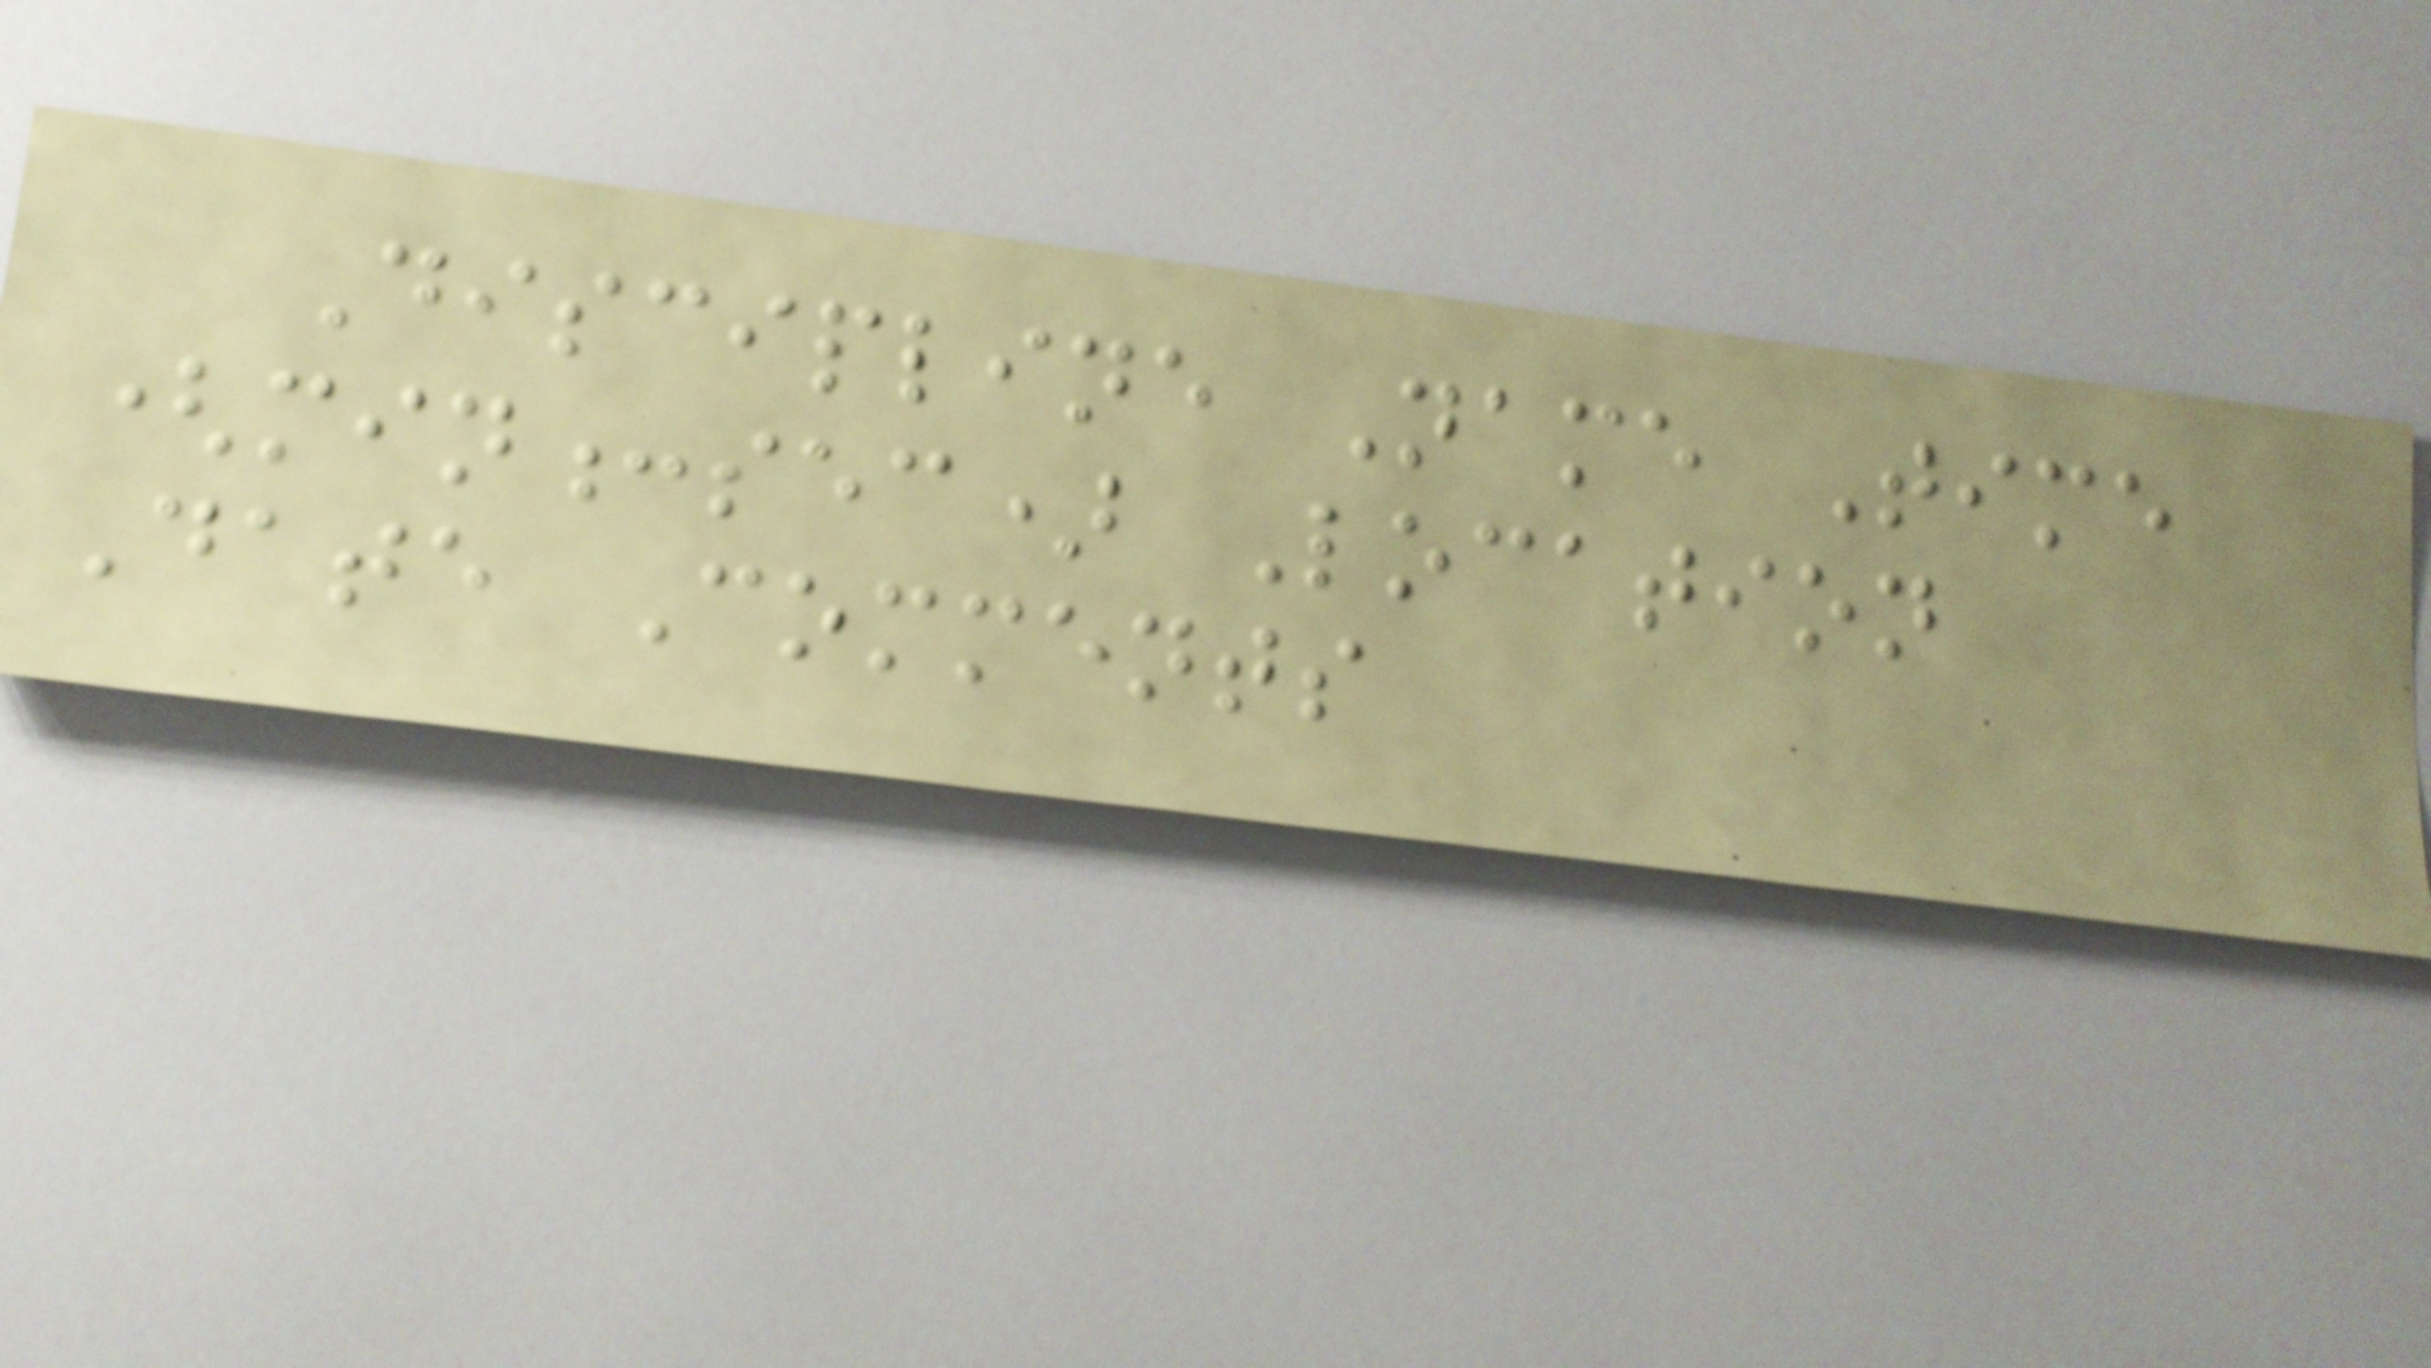Discipline Name Time
(min:sec) Location
Date Comments
